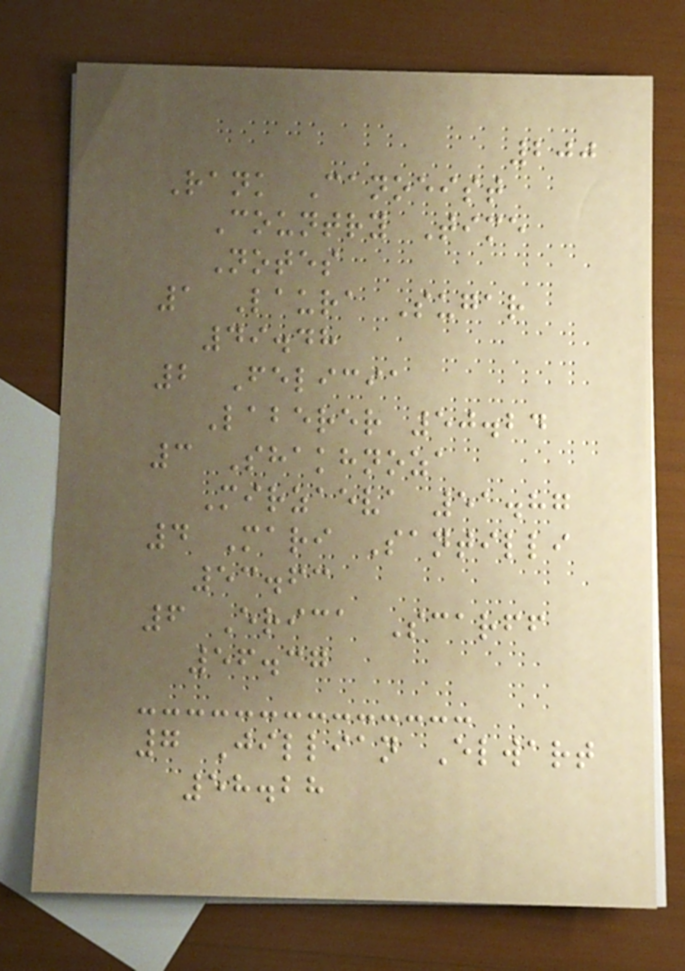200
Rank Canoeist
Country Time
Notes
1 Laura Sugar
49.48
2 Felicia
Laberer 50.24
3 Shakhnoza
Mirzaeva 51.87
4 Mari Santilli
53.63
6 Erica Scarff
56.37
7 Jillian Elwart
58.28
